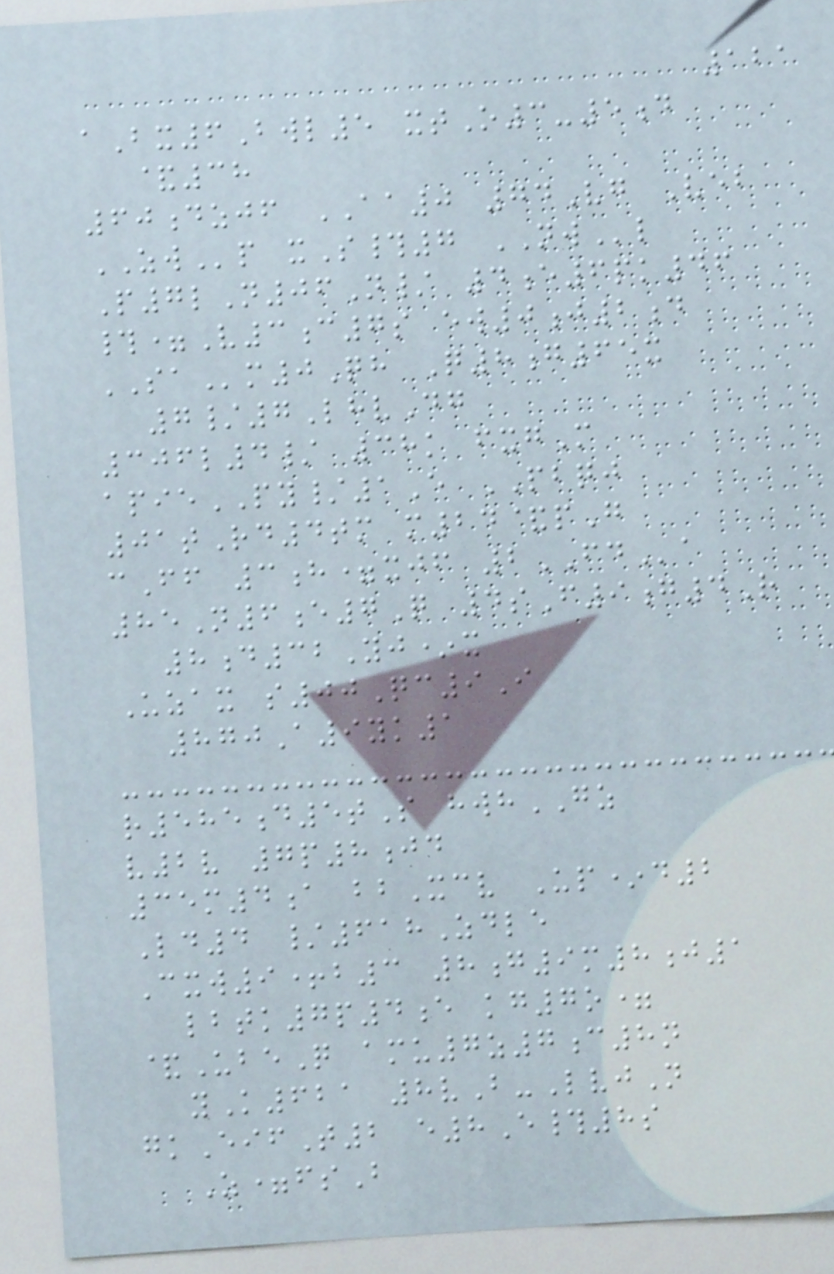121
aBx6Bwl5 xtO3-5d
&38
60dzjf AA0 74Vg Veb
ZWp xS#7 NWl
P7lN06N/ 4e6pk46
#=V3c7s ew0j2d
SAm0Qh Q8g65x
7/7LhvDg
306l4/ 38k fxgM
apiePY/1E PBQJ
01tRd4tm m24&pG
cFf 3h=xjf 2FDa
85N6e7Q 4sF9g4R
8d32Yj*x
Uzax s00Qc9I
870A9yk1
r585d5tS hwhGZ
v2v 7p8jd
35m4a bbXcv Up*d2
Ld4 /618Zdle
Cxw9+b3 8g9m8j1
lbtk7p4e kg7o=
&UbeQ amu7z7c8n
yK621 8vB-LvjN
gkEifT2 e8E#8s
Z=fsB
